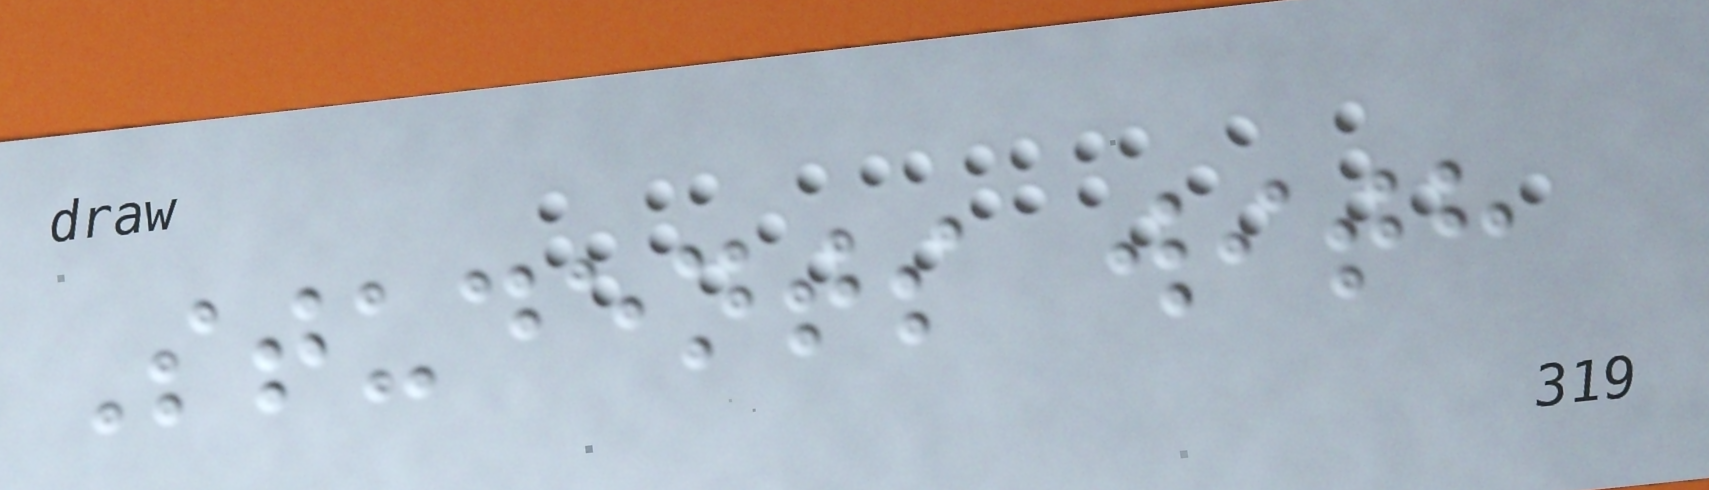Students with
